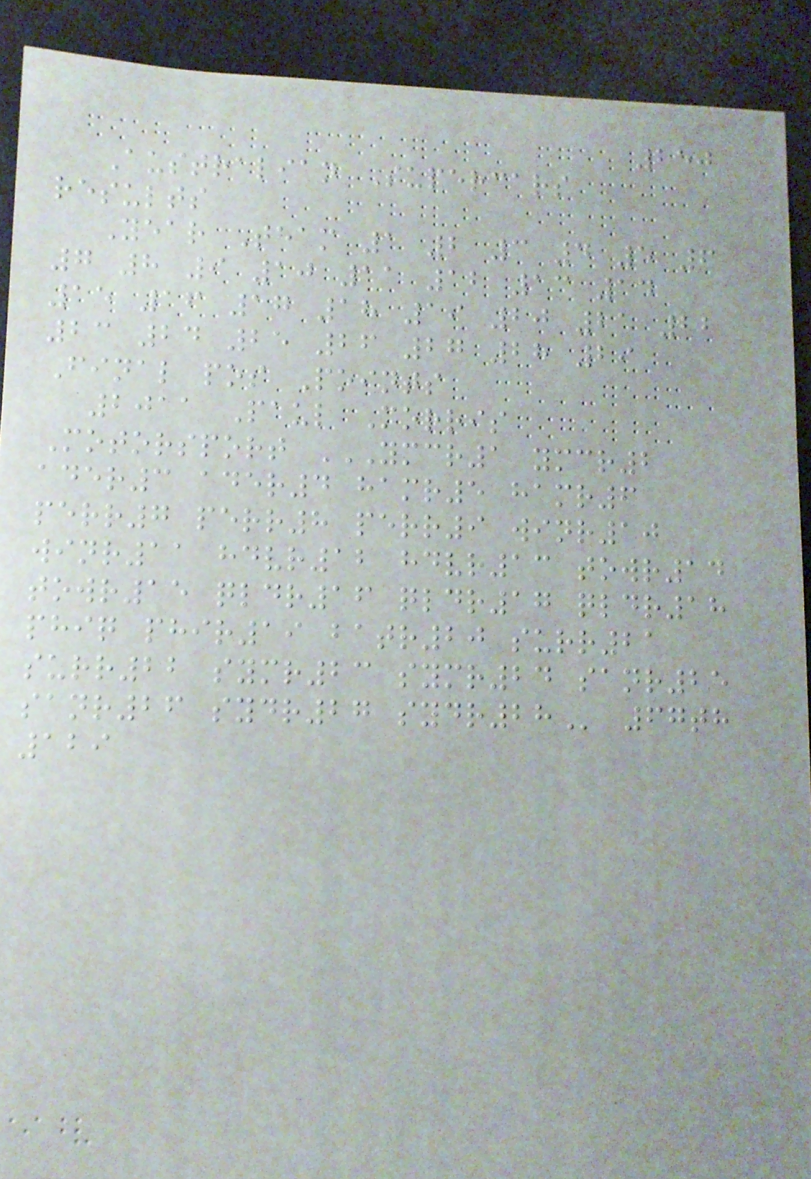250
Australian Supercars
results
Year Team 1 2 3 4 5 6
7 8 9 10 11 12 13 14
15 16 17 18 19 20 21 22
23 24 25 26 27 28 29
Final pos Points
2011 Paul Morris
Motorsport YMCR1 YMCR2
ADER3 ADER4 HAMR5 HAMR6
PERR7 PERR8 PERR9 WINR10
WINR11 HDVR12 HDVR13 TOWR14
TOWR15 QLDR16 QLDR17 QLDR18
PHIQ PHIR19 BATR20 SURR21
SURR22 SYMR23 SYMR24 SANR25
SANR26 SYDR27 SYDR28 67th
129
